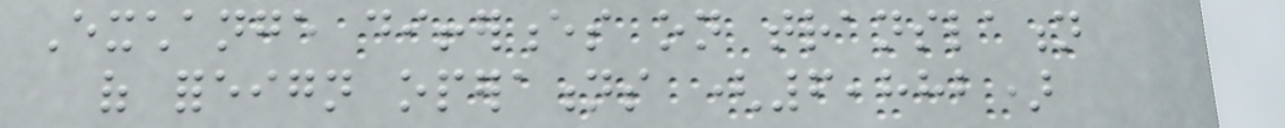Exchange differences on translation
of foreign operations (6,882)
